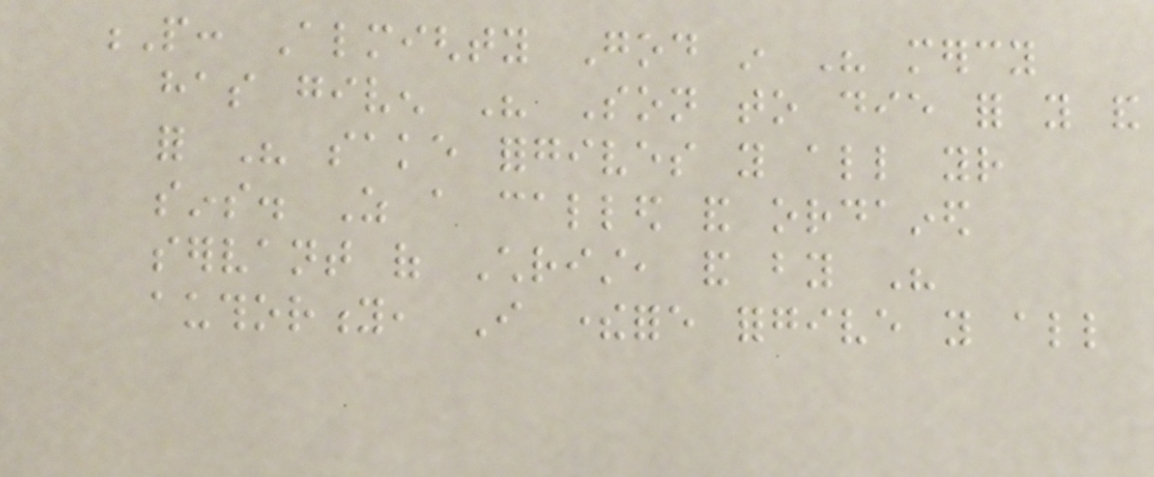P: Almighty God in His mercy
has given His Son to die for you and
for His sake forgives you all your
sins. As a called and ordained
servant of Christ, and by His
authority, I therefore forgive you all
